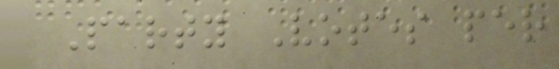Party Votes per
